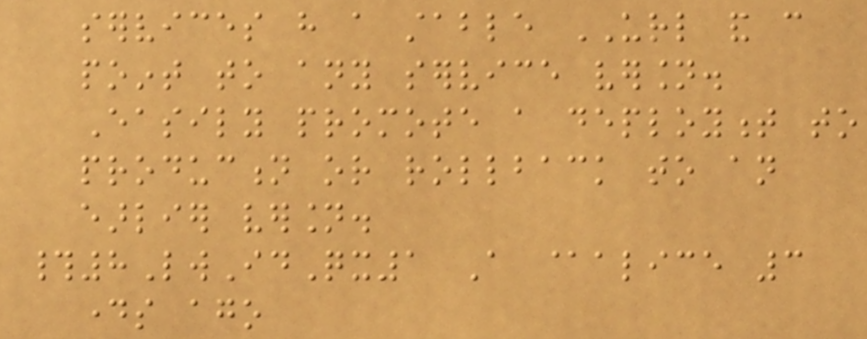services have a stable URL and can
point to any service version.
Easily promote a deployment to
production or rollback to an
earlier version.
#8LwIdQx1 A @alice 3
days ago
